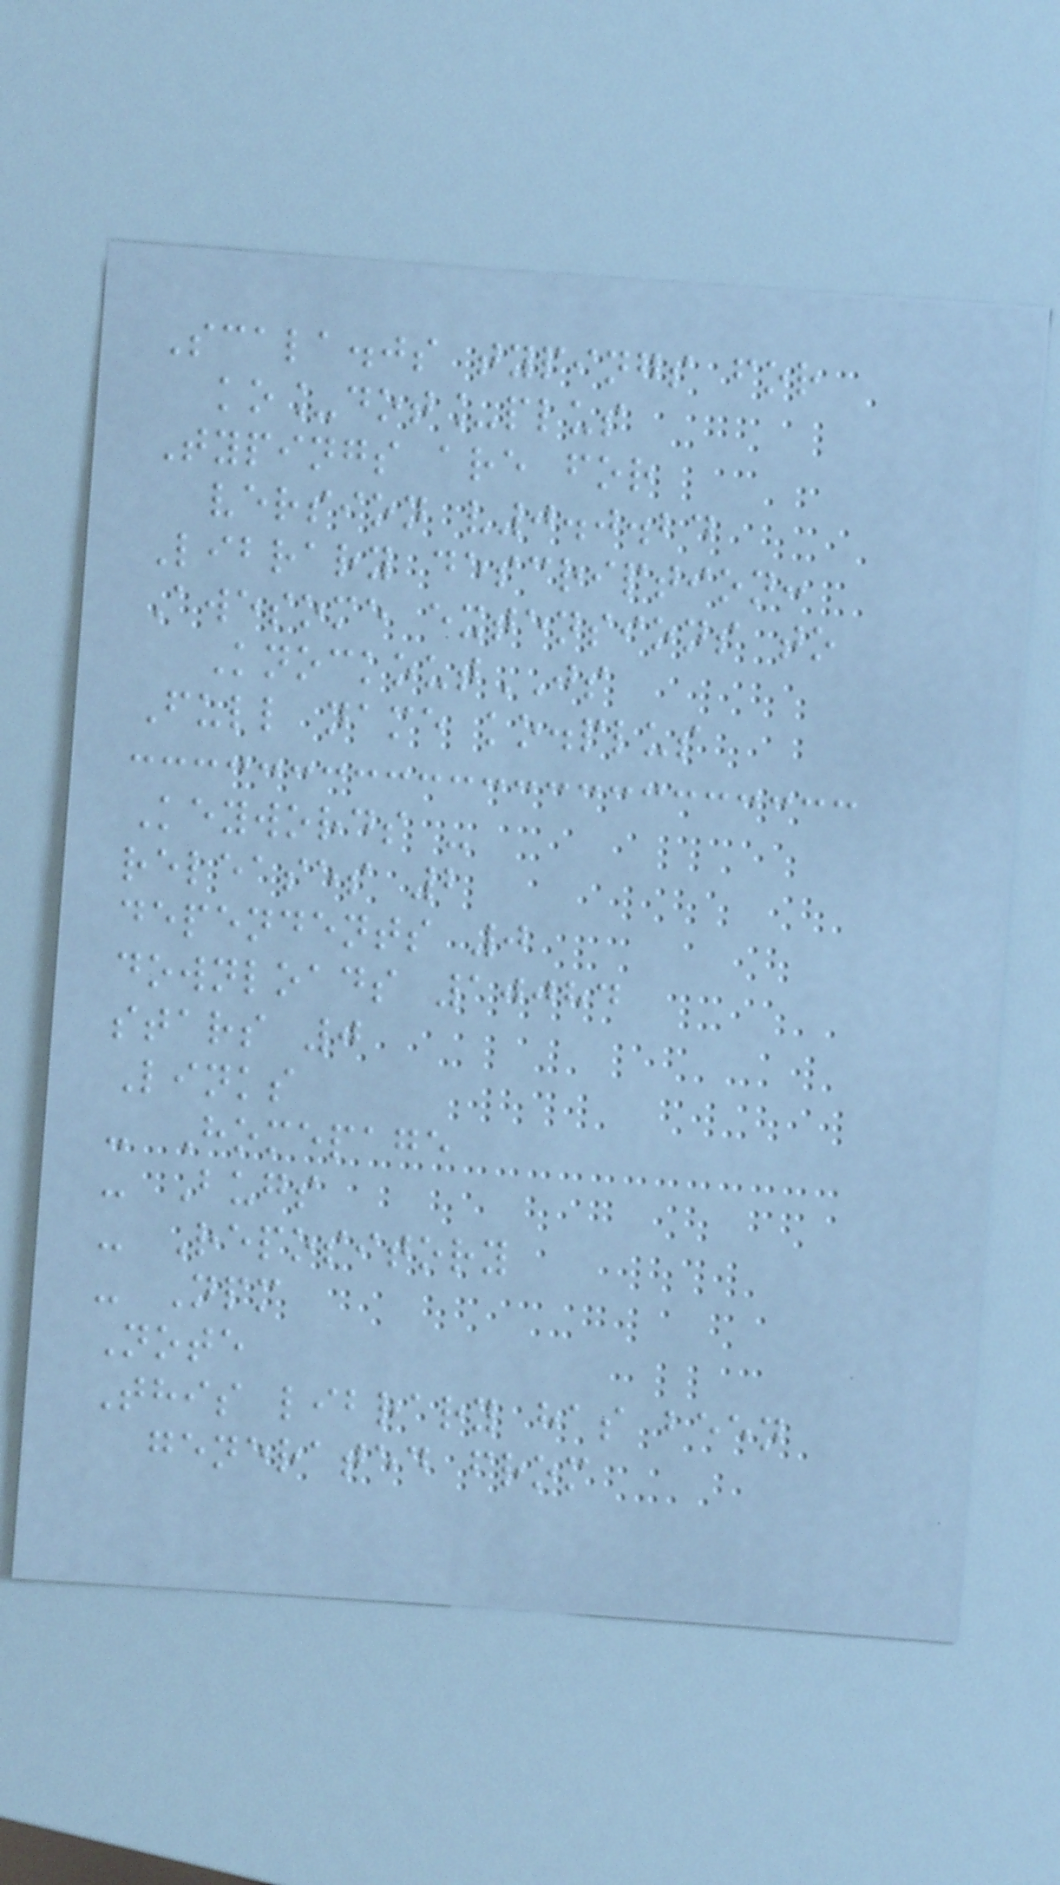Scala.js typings for
ko_dot_plus
Typings are for
version v0.0.24
Library description:
Awesome extensions to
KnockoutJS
Full name ko.plus
Keywords -
releases 2
dependents 0
downloads 10084
stars 0
Links
- Homepage
- Bugs
- Repository
- Npm
Note
This library has been
generated from
